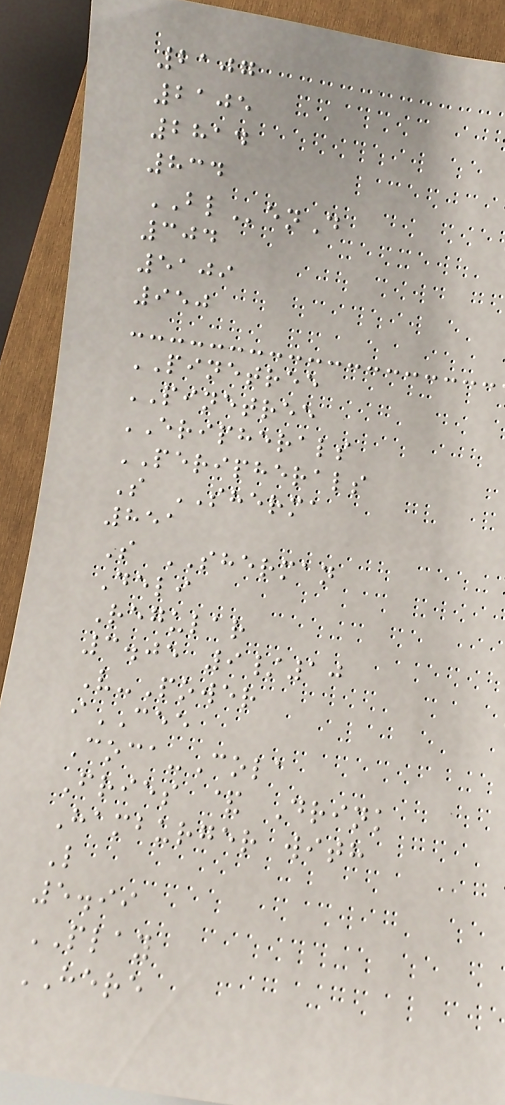2107
2105
2814
834
BLenD
304
5109
950
PINETREE
PINETREE
ERIPHERALS
PERIPHERALS
S SHERMA
851
S SHERMAN
Deli
Regular
3.05 9/10
V-Power
iCEE
Coca-Cola
Fries & Drink
Hamburger with
L
5.99
PLAY
HERE
